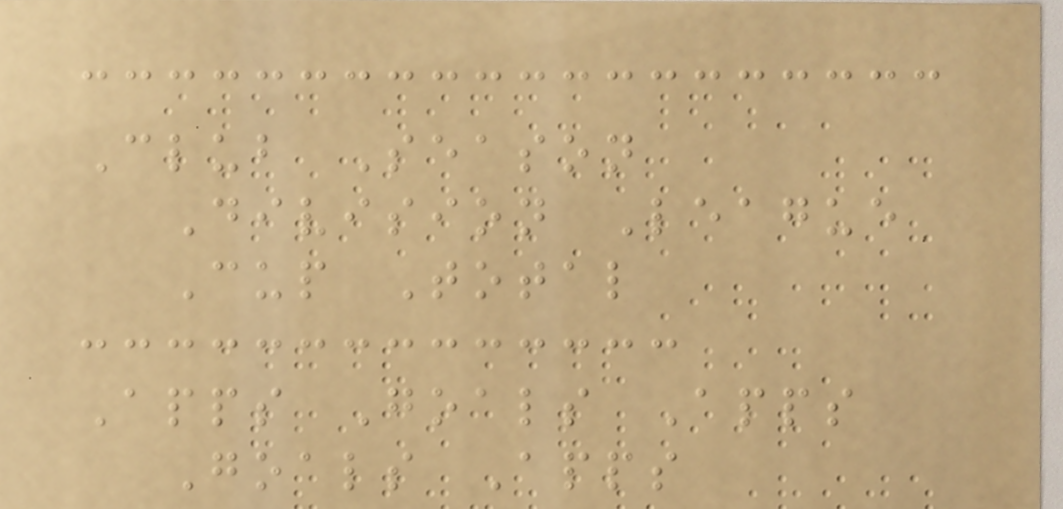Club Season
Division League
Cup Total
Apps Goals Apps
Goals Apps
